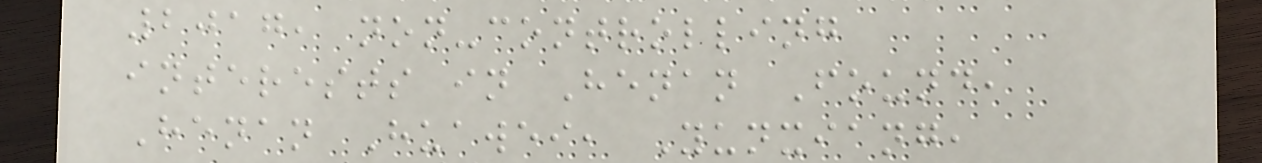2017, non-controlling
interests in Henan Found,
Henan Huawei, Yunxiang,
